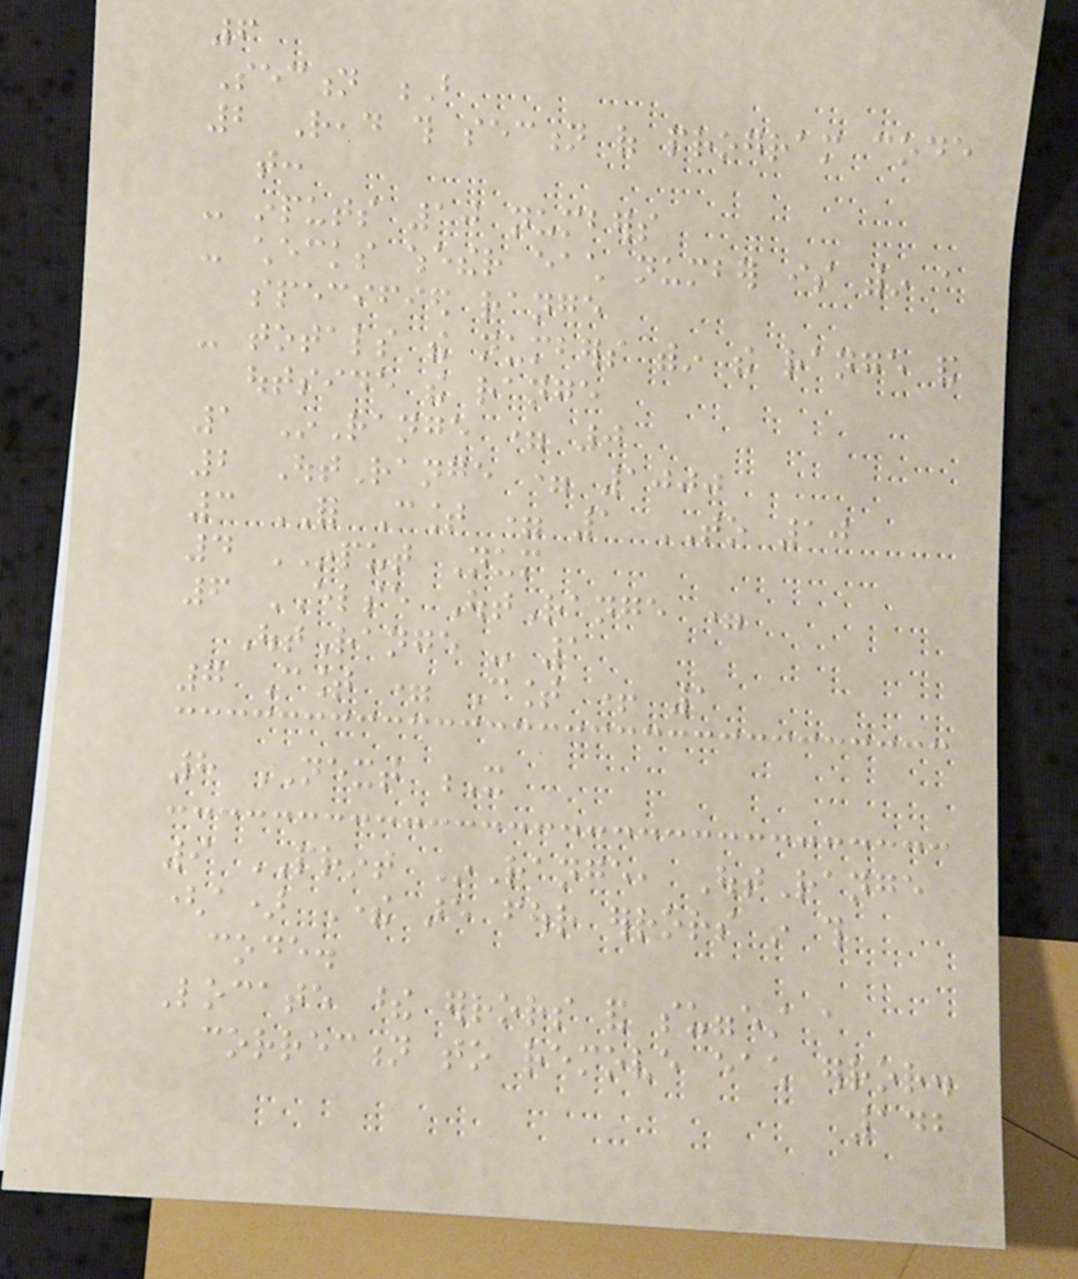6
Section B
2 Read this section of program code
that:
- inputs 10 numbers
- checks whether each number is within a
specified range
- totals the numbers within the range and
outside the range
1 InRange = 0
2 OutRange = 1000
3 FOR Count = 1 TO 10
4 INPUT Num
6 ELSE OutRange =
OutRange - 1
7 Count = Count + 1
8 NEXT X
9 PRINT InRange, OutRange
(a) There are four errors in this
code.
Locate these errors and suggest a
correction to remove each error.
142
